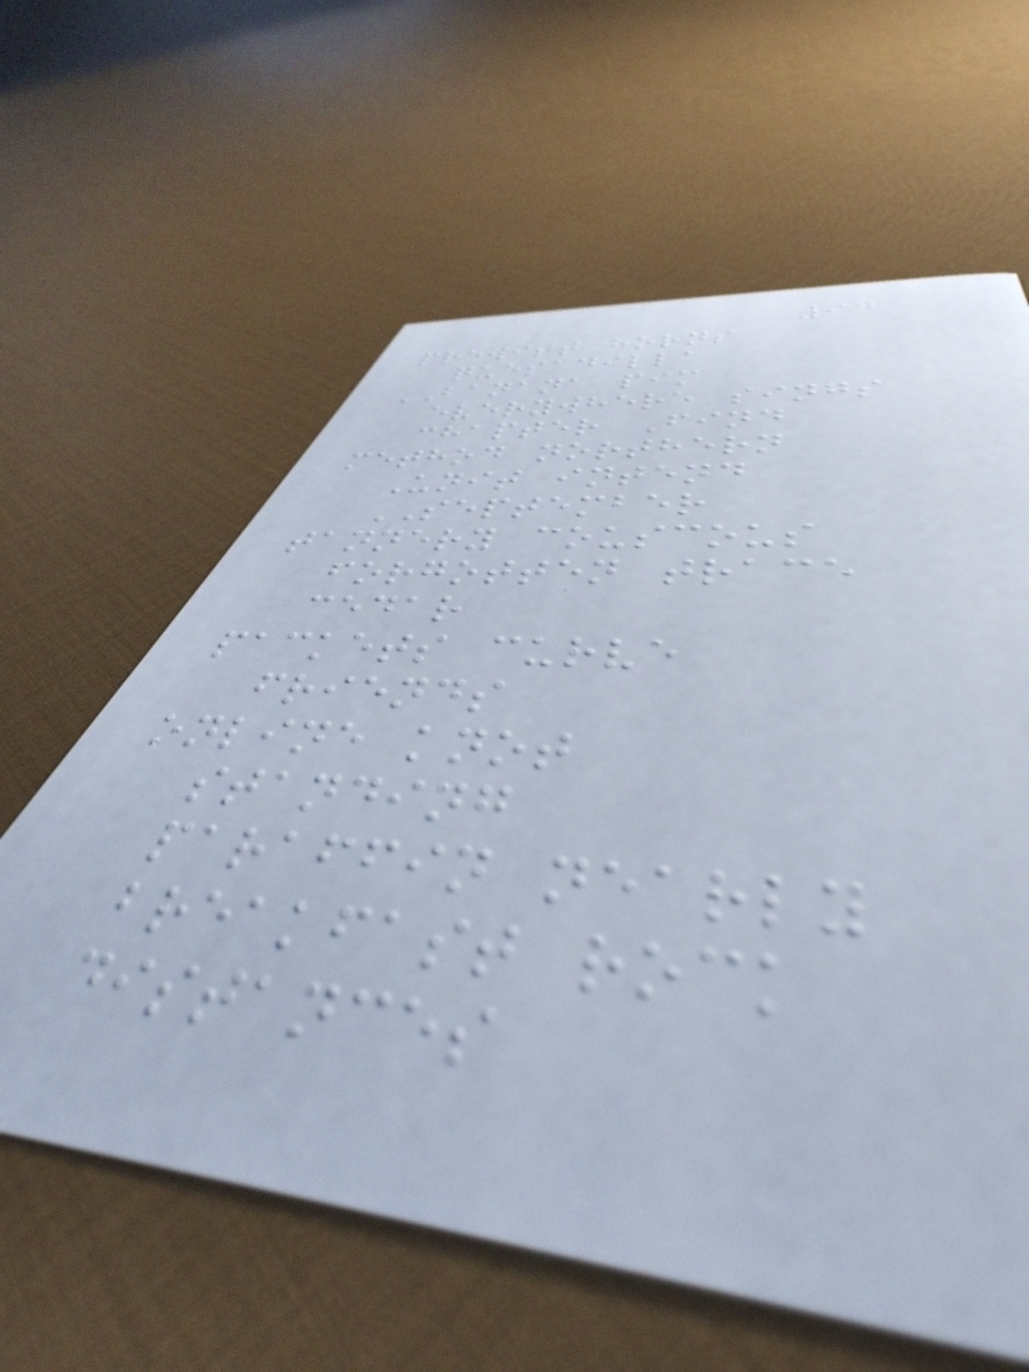94
prewitt horns
quesadilla
BANANA pim
everywhere sings
chapter Find
method northern
Unit intend
SEPTEMBER
tannery couscous
forgotten trace
cedar
packets curve
friends
online knot
standing
paraffin nearly
breakfast rock
distances
